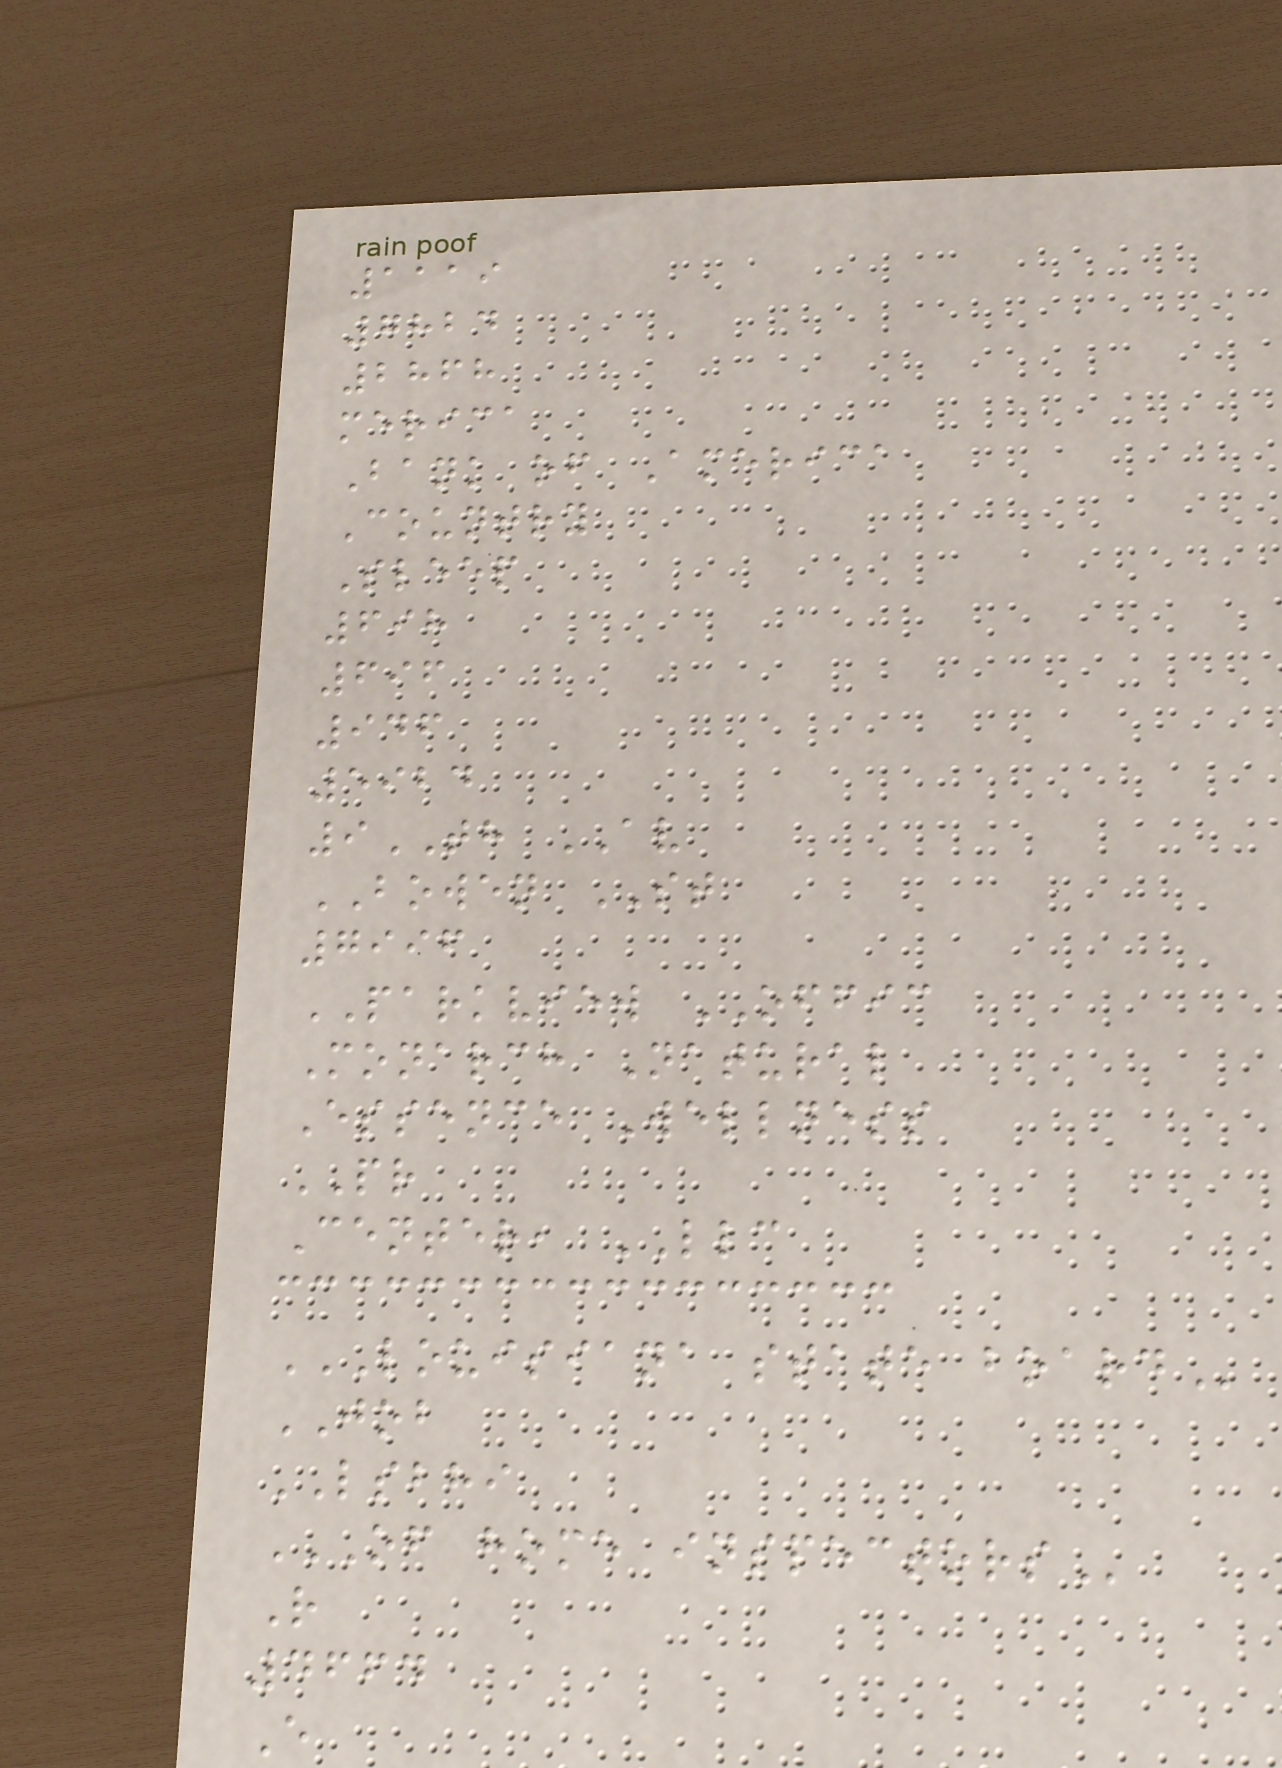1119
7824
2868
merica
Bank of America
Country
Sleep
698
696
946
5924
9TH AV
BOWEN ST
7996
PARKVIEW OFFIC
Monarch Natural
Essence Wellness
PR
Center, LLC
LOUISIANA STATE BOARD
JOB
LSBHI
OF HOME INSPECTORS
R
4664
E
